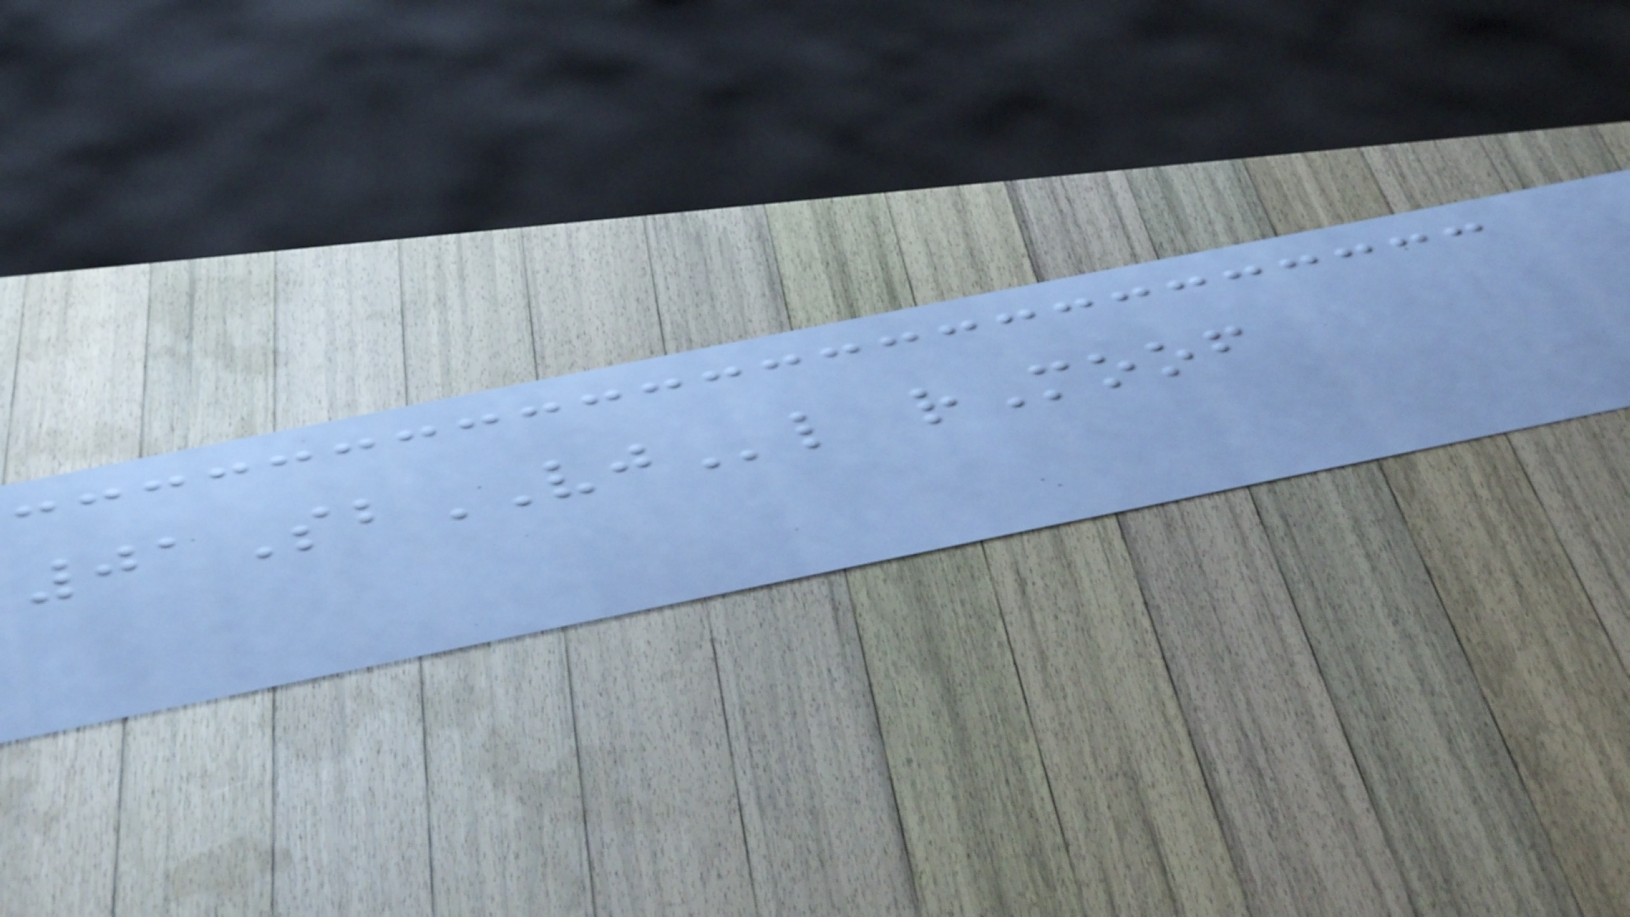01SbVJl rMoof
